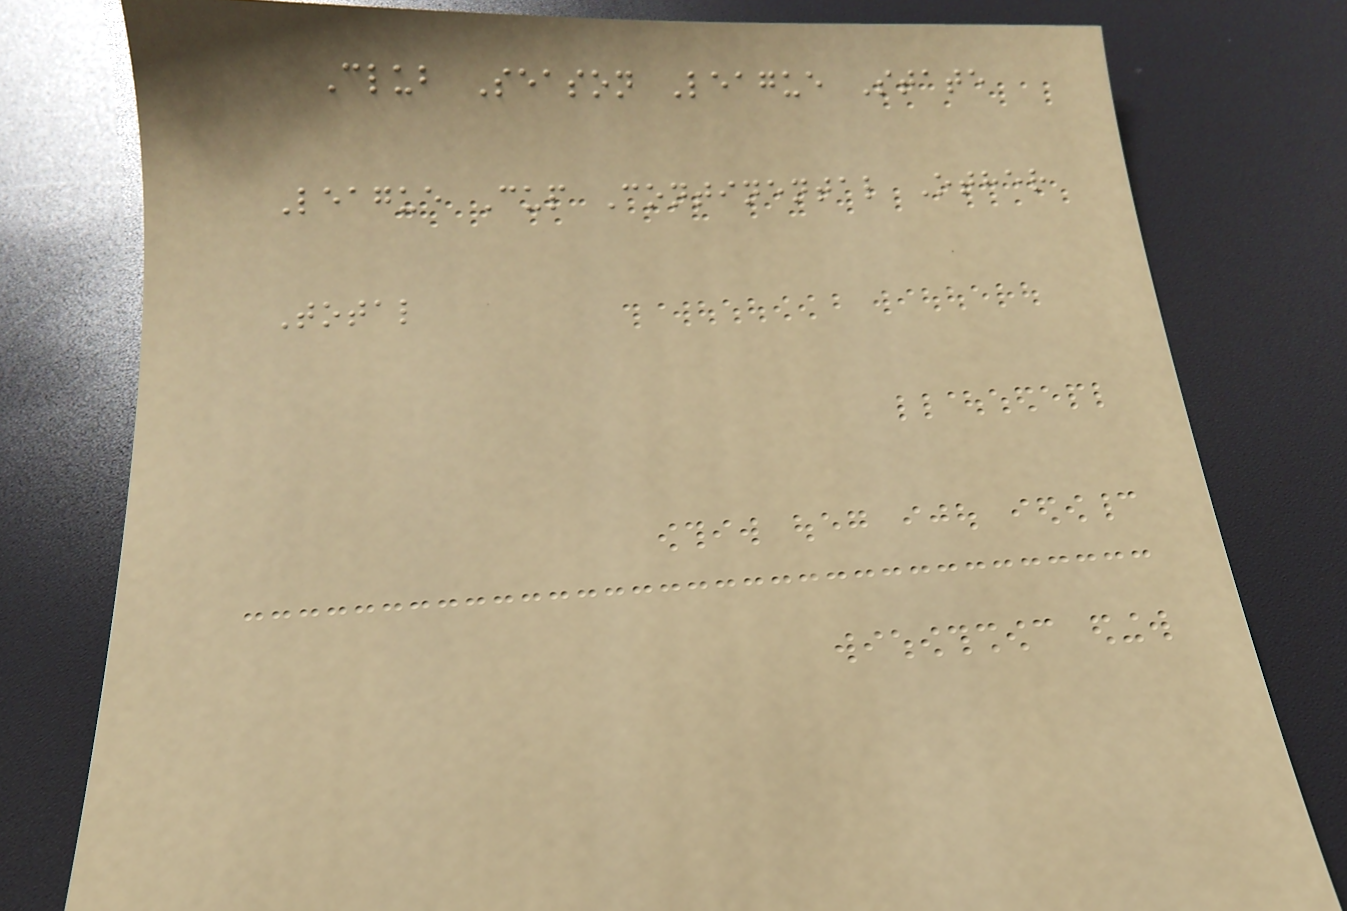Club Season League State
League Cup Continental Other
Total
